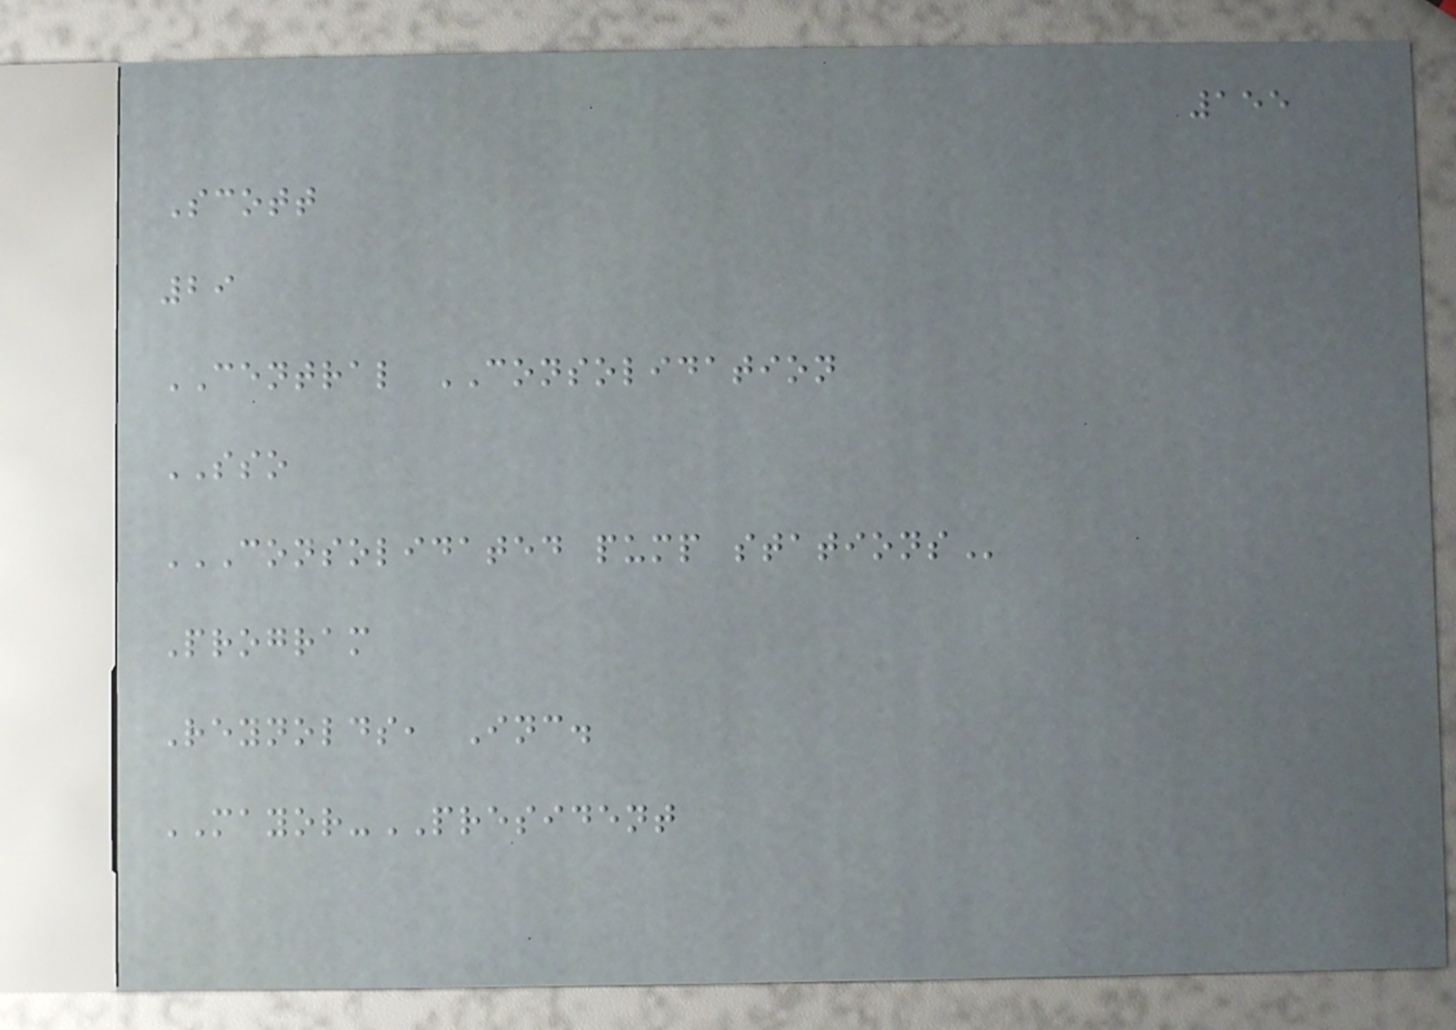155
Scott
29
CENTRAL CONSOLIDATION
SSO
CONSOLIDATED PUMP STATIONS
Program
Reynolds, Inc.
MAYOR-PRESIDENT
